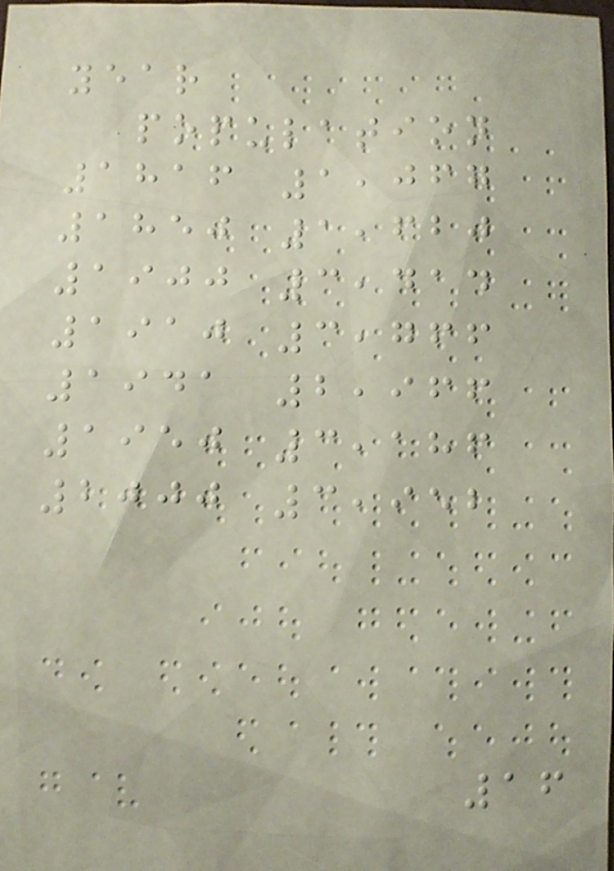year
population
1816 1,067
1850 1,620
1900 3,414
1910 3,766
1941 2,966
1950 3,186
2000 3,952
16
